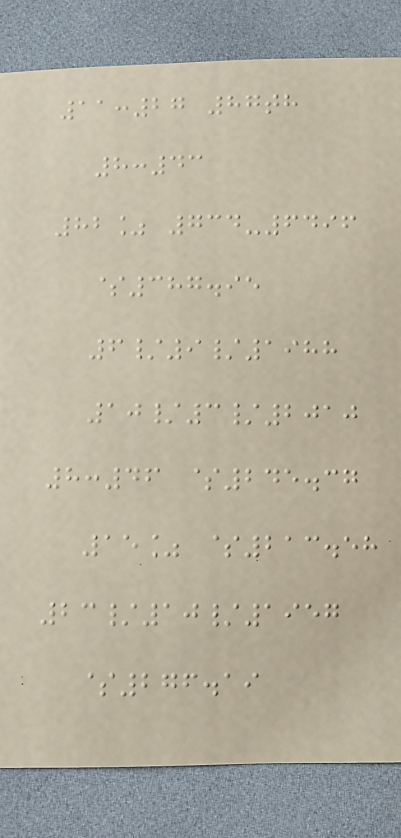11:27 87th
8:43
82% 734-6496
$387.95
6/9/1988
10/3/2010
8:46 $245.37
15% $213.58
23/10/1957
$276.19
